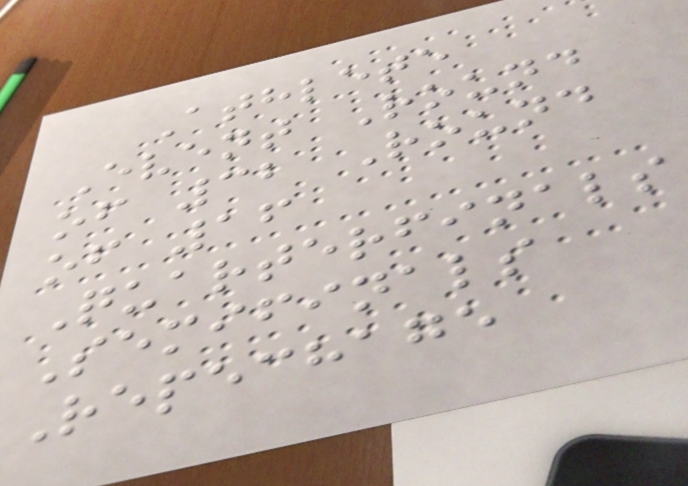Athlete
Event Round
of 32 Round
of 16
Quarterfinals
Semifinals
Repechage
